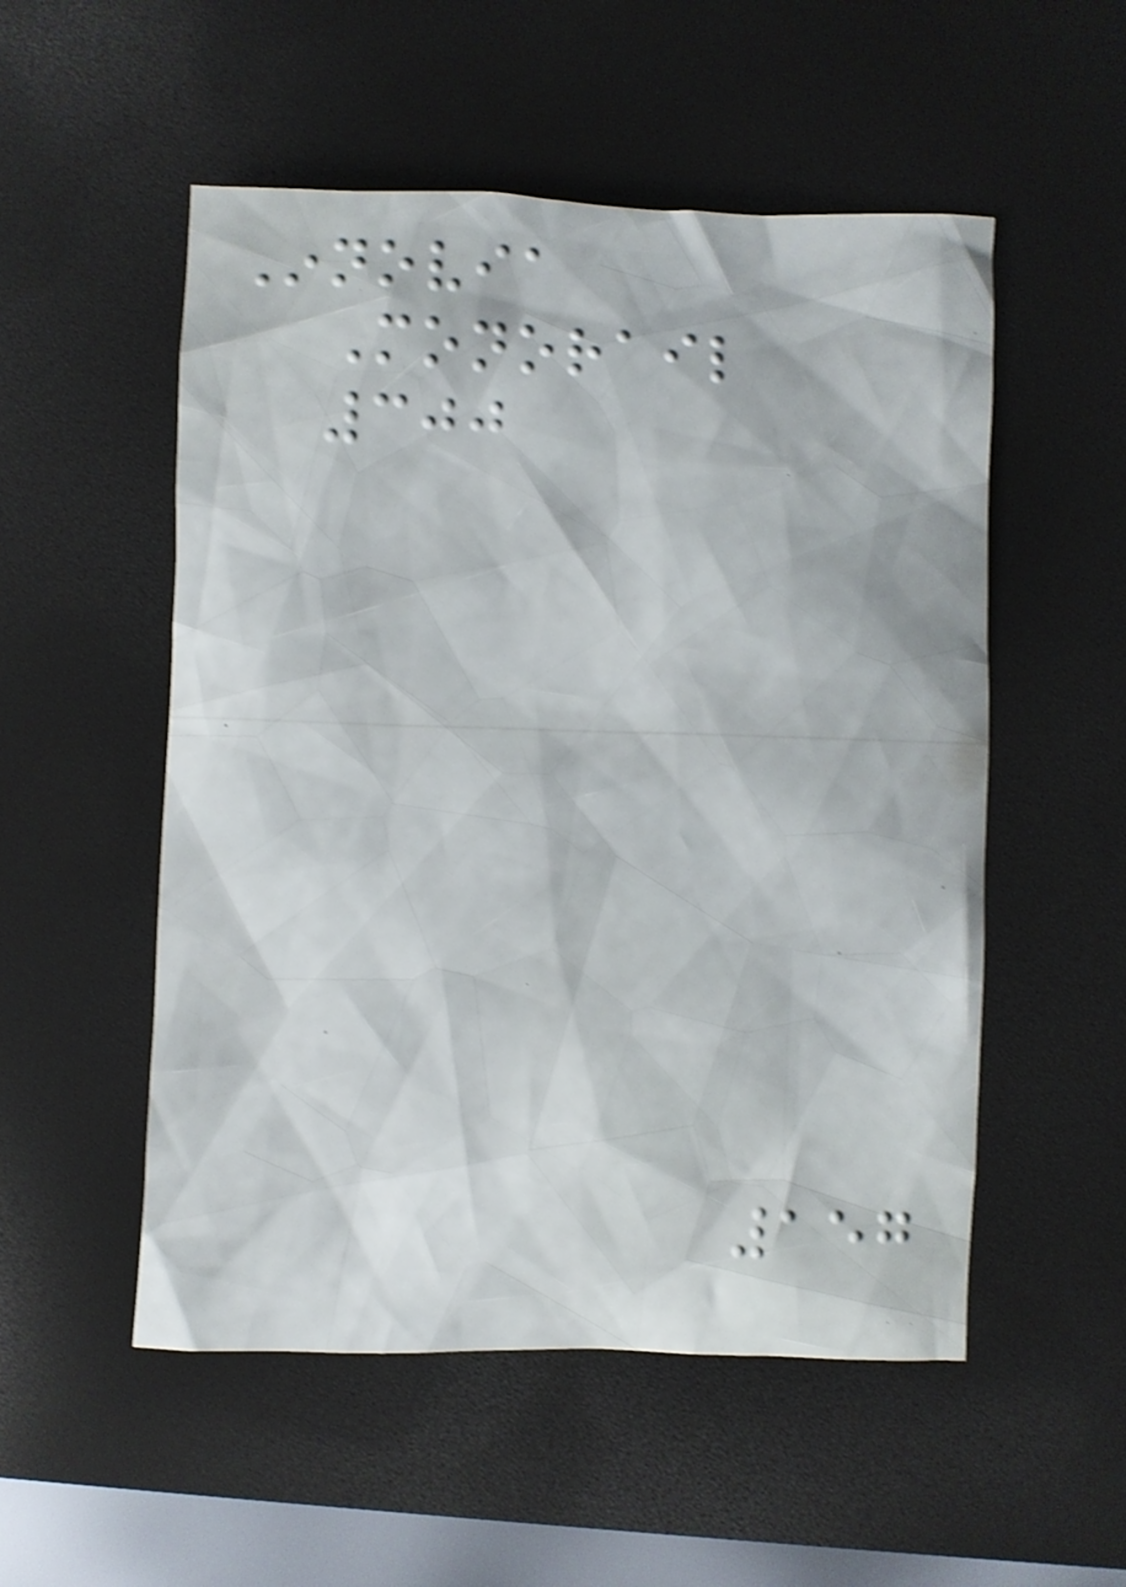Innovia
Monorail
300
157
